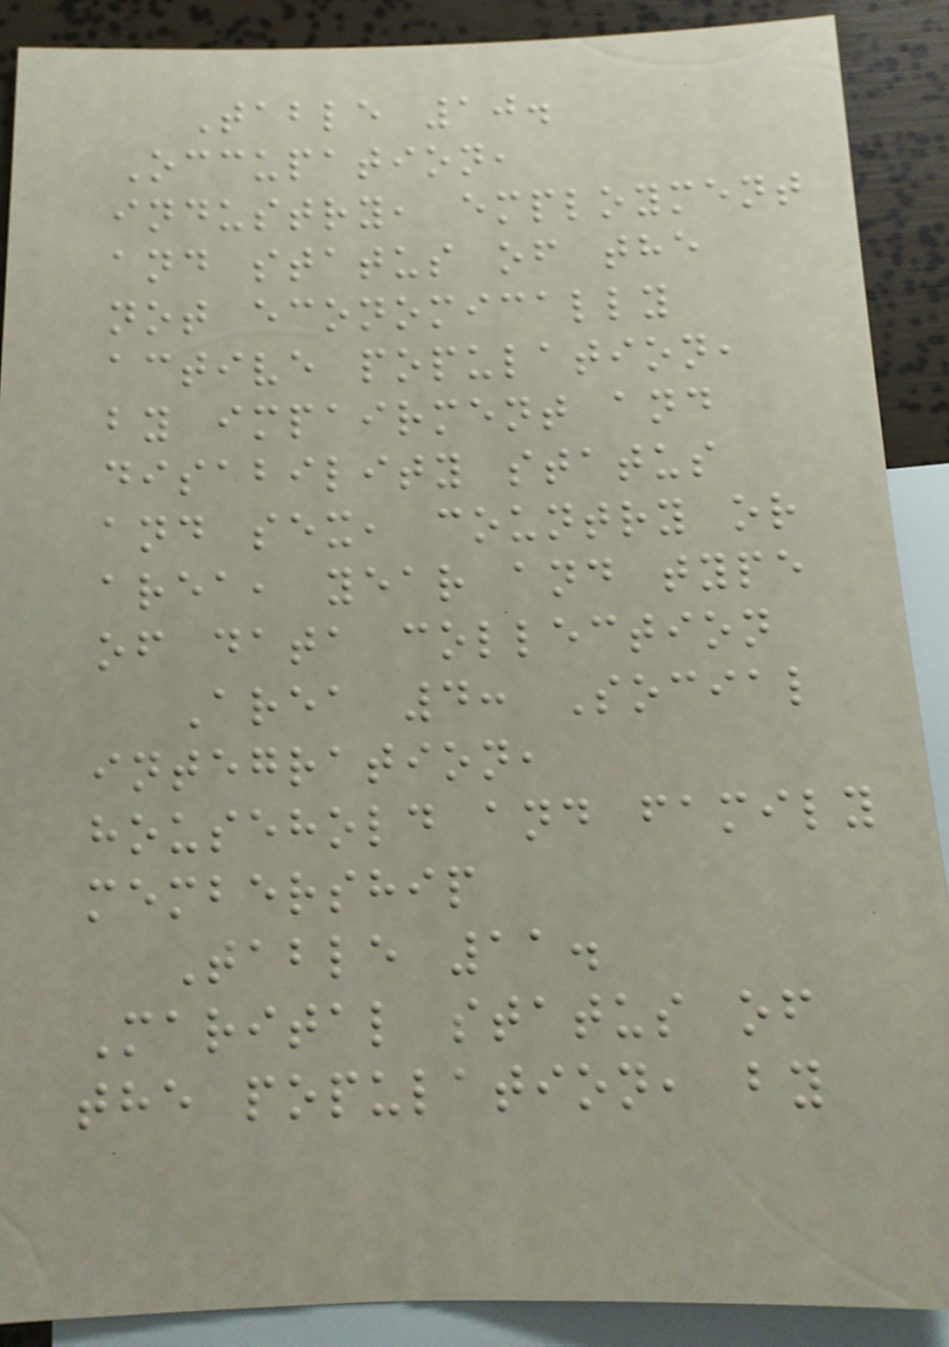Table 10.
Occupation,
industry, employment
and status of the
not economically
active population,
by impairment and
disability status
and sex, country or
area, year and type
of data collection
Area 4: Social
integration,
household and family
membership
Table 11.
Marital status of
the population, by
